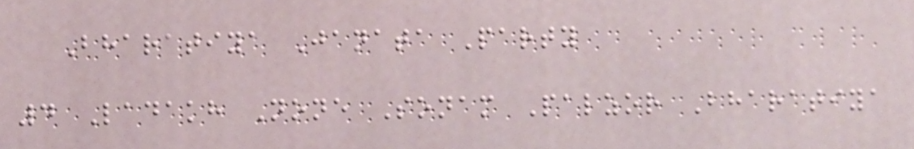Bharatiya Janata Party
4 Ladakh None Sonam Palzor Bharatiya
